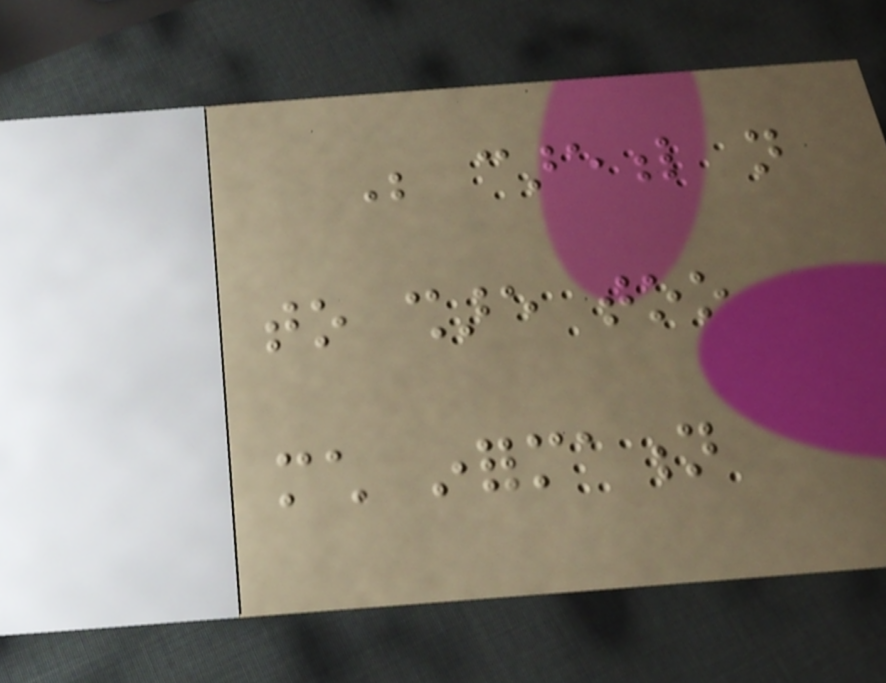Be careful not
to share too
much information
